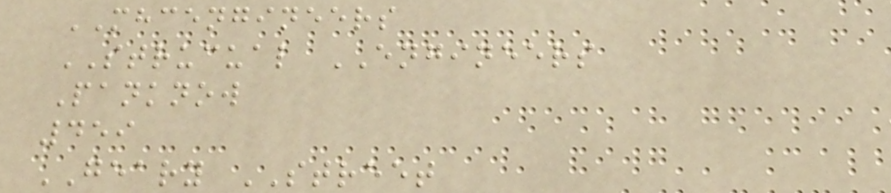MHCENGINEERS
STRUCUAL ENGINEERS
Panknow
459
GEARY STREET
